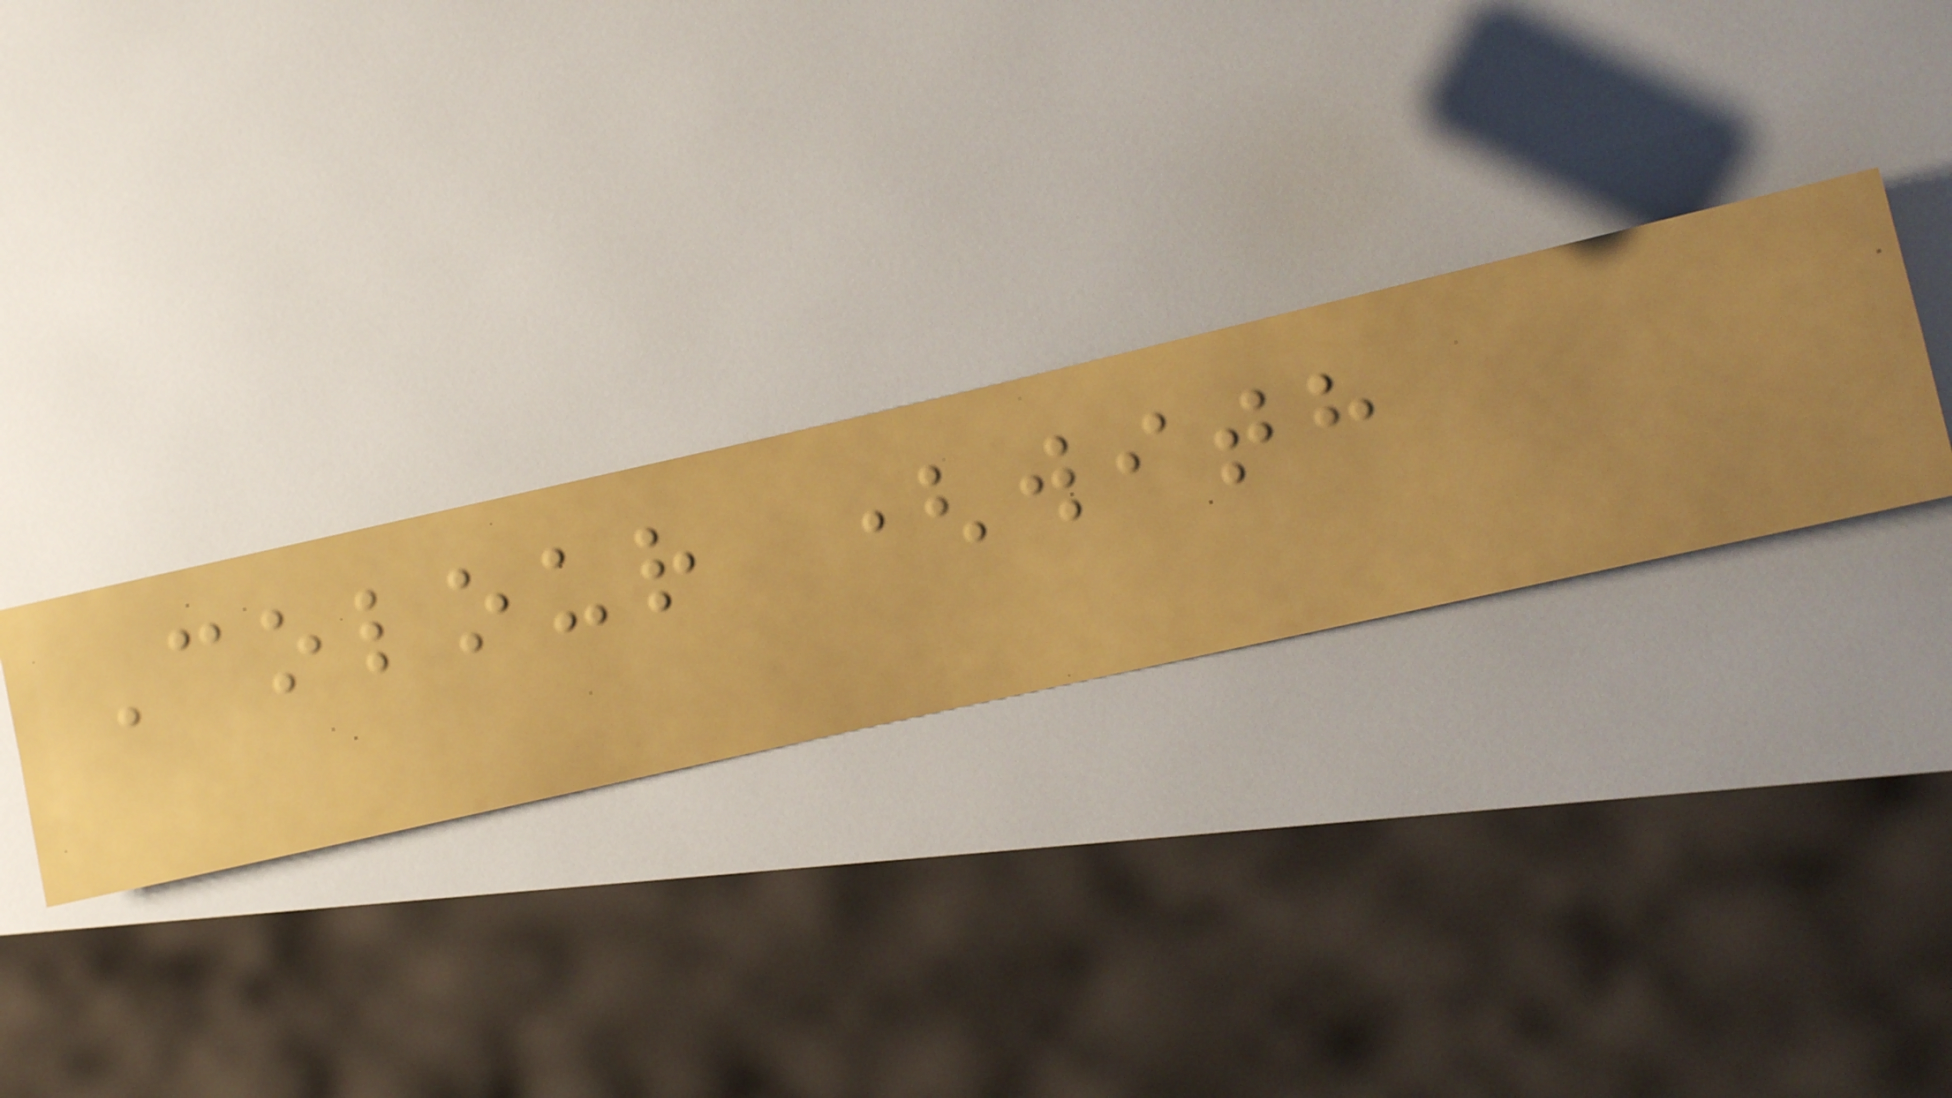Colour (with
